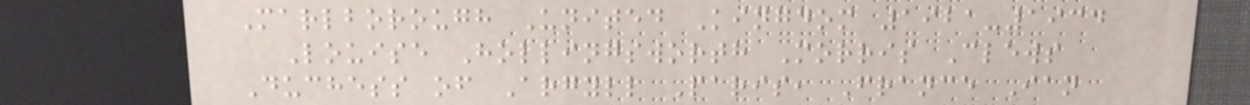Marlborough United Kingdom 1921-1934
Louise Hollingsworth Morris Clews
Duchess of Argyll Paris, France Ian
